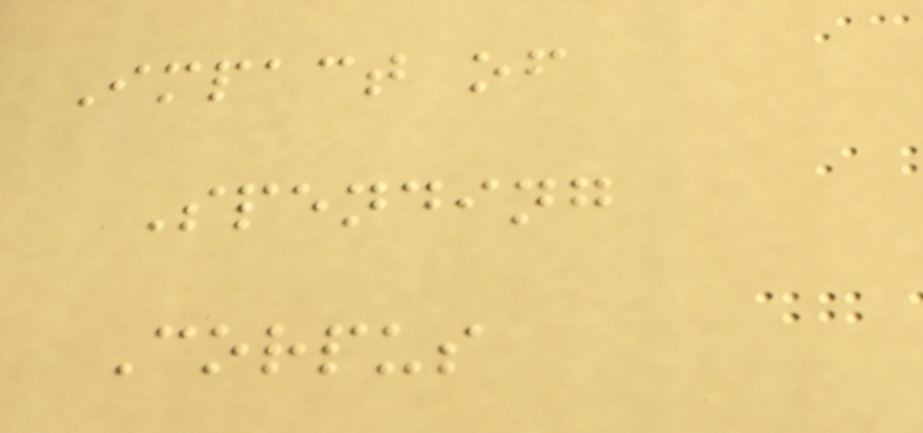Impact of
Spending
Corpus
